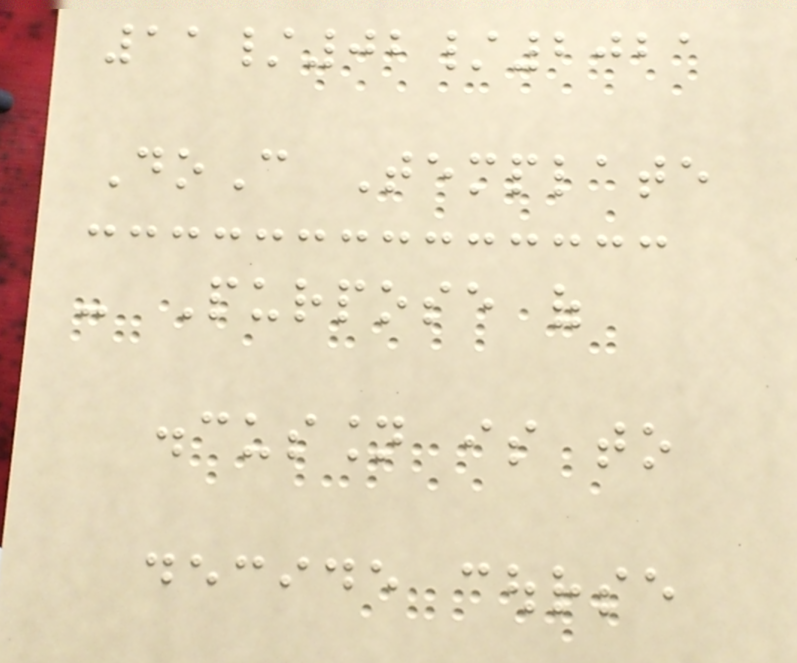11/02/2021
DoC Template
- Purpose of
discussion is to
decide course
